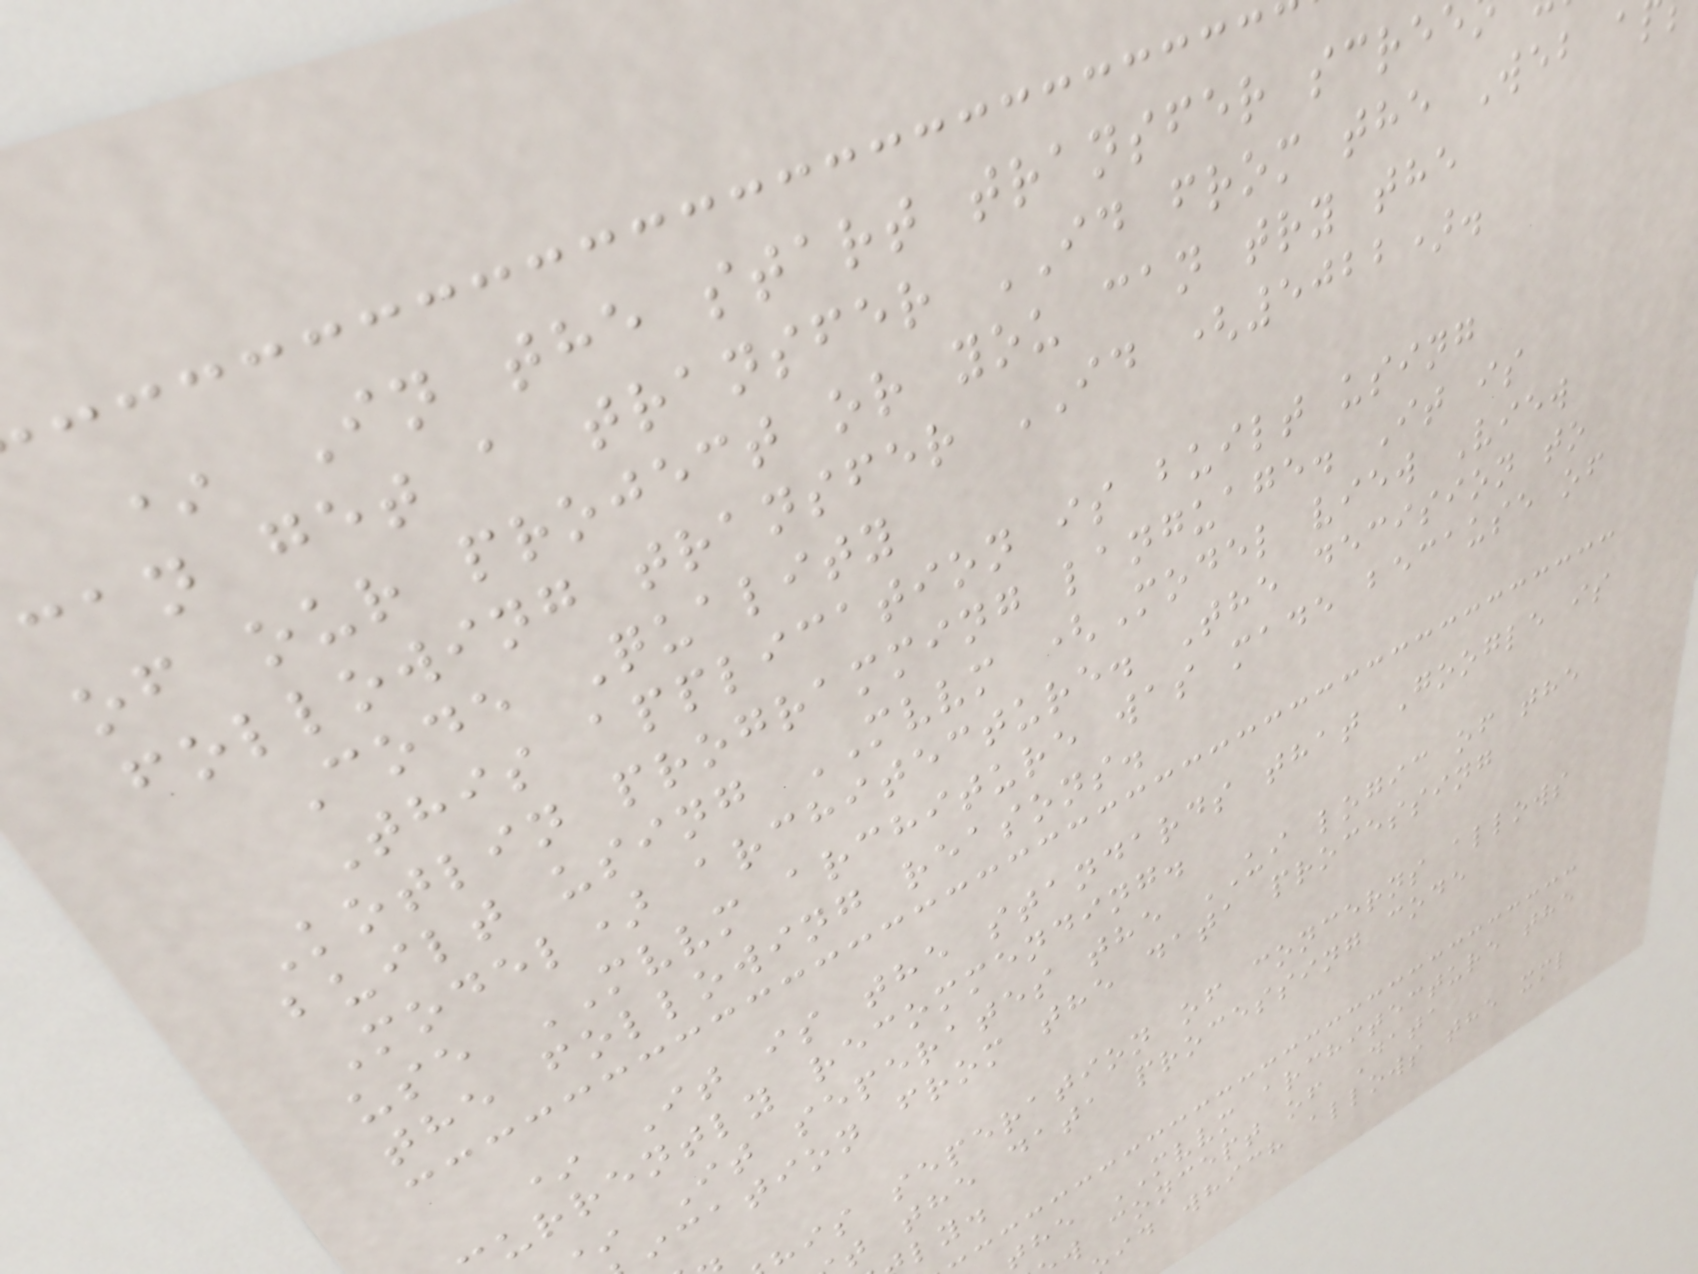* In the start transfer scre
can get a transfer ID from the Web a
of our project or you can try the
following transfer ID (5022).
Code Quality
This application is built using
Kotlin programming language. It is
built using MVVM (Model view View
Model) architecture. The decision to
use MVVM architure was made because of
the following reasons.
* It is the standards that Google is
urrently recommending.
It seperates the UI logic of the
ication from the data processing
is seperation of concerns allows
t the data processing code
the MVVM architecture the
w concept of Data
id which allows the xml
